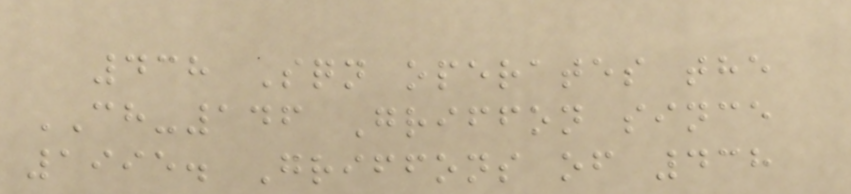438 Sqn operates the
CH-146 Griffon since
1995. Griffons of 438
